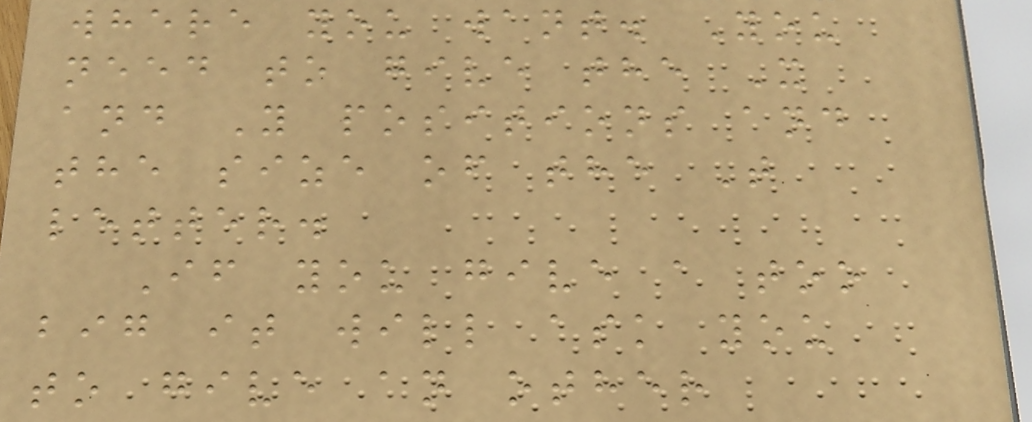where you want. You
need to give the X
and Y positions and
the size of the T
letter.
If you give a too
big it will ask you
to give an other
